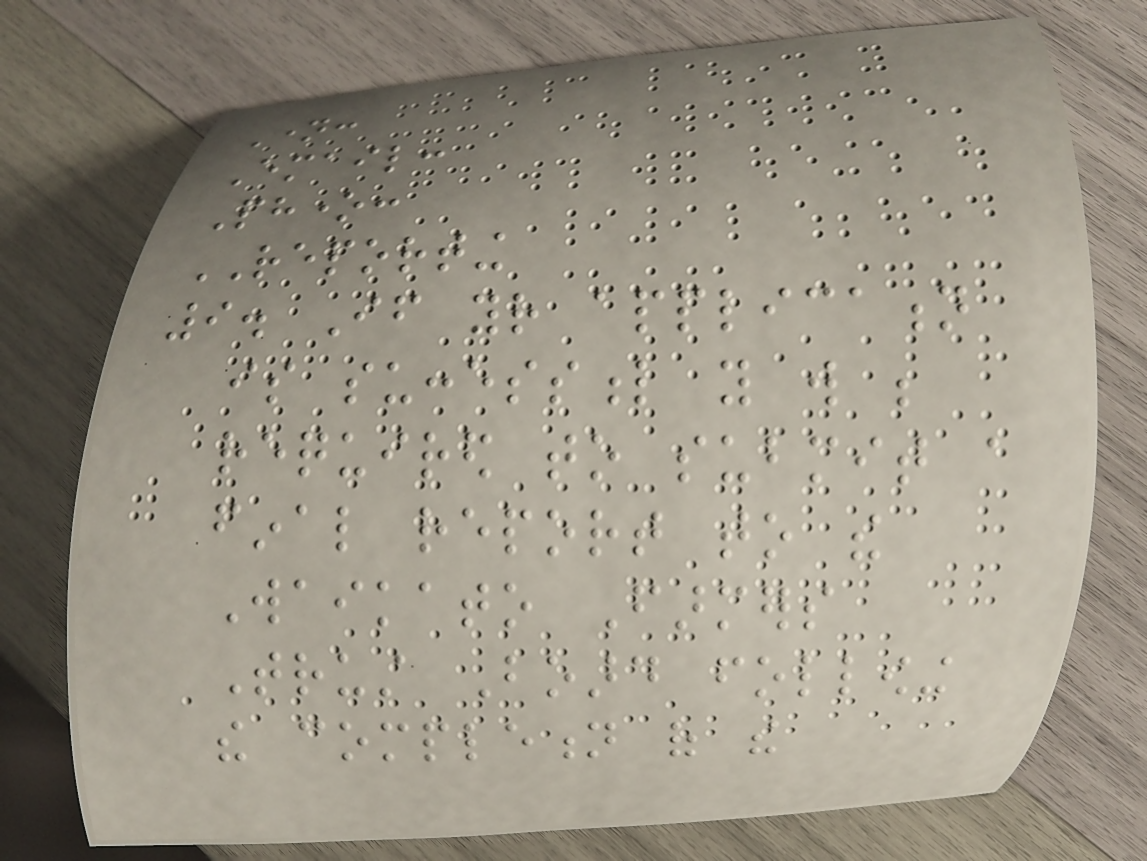Name:
Email:
Phone:
REPORTING
9. If your application
is successful you will be
required to submit a
final report to the
Waikato Farmers
Trust Board following
the completion of the
